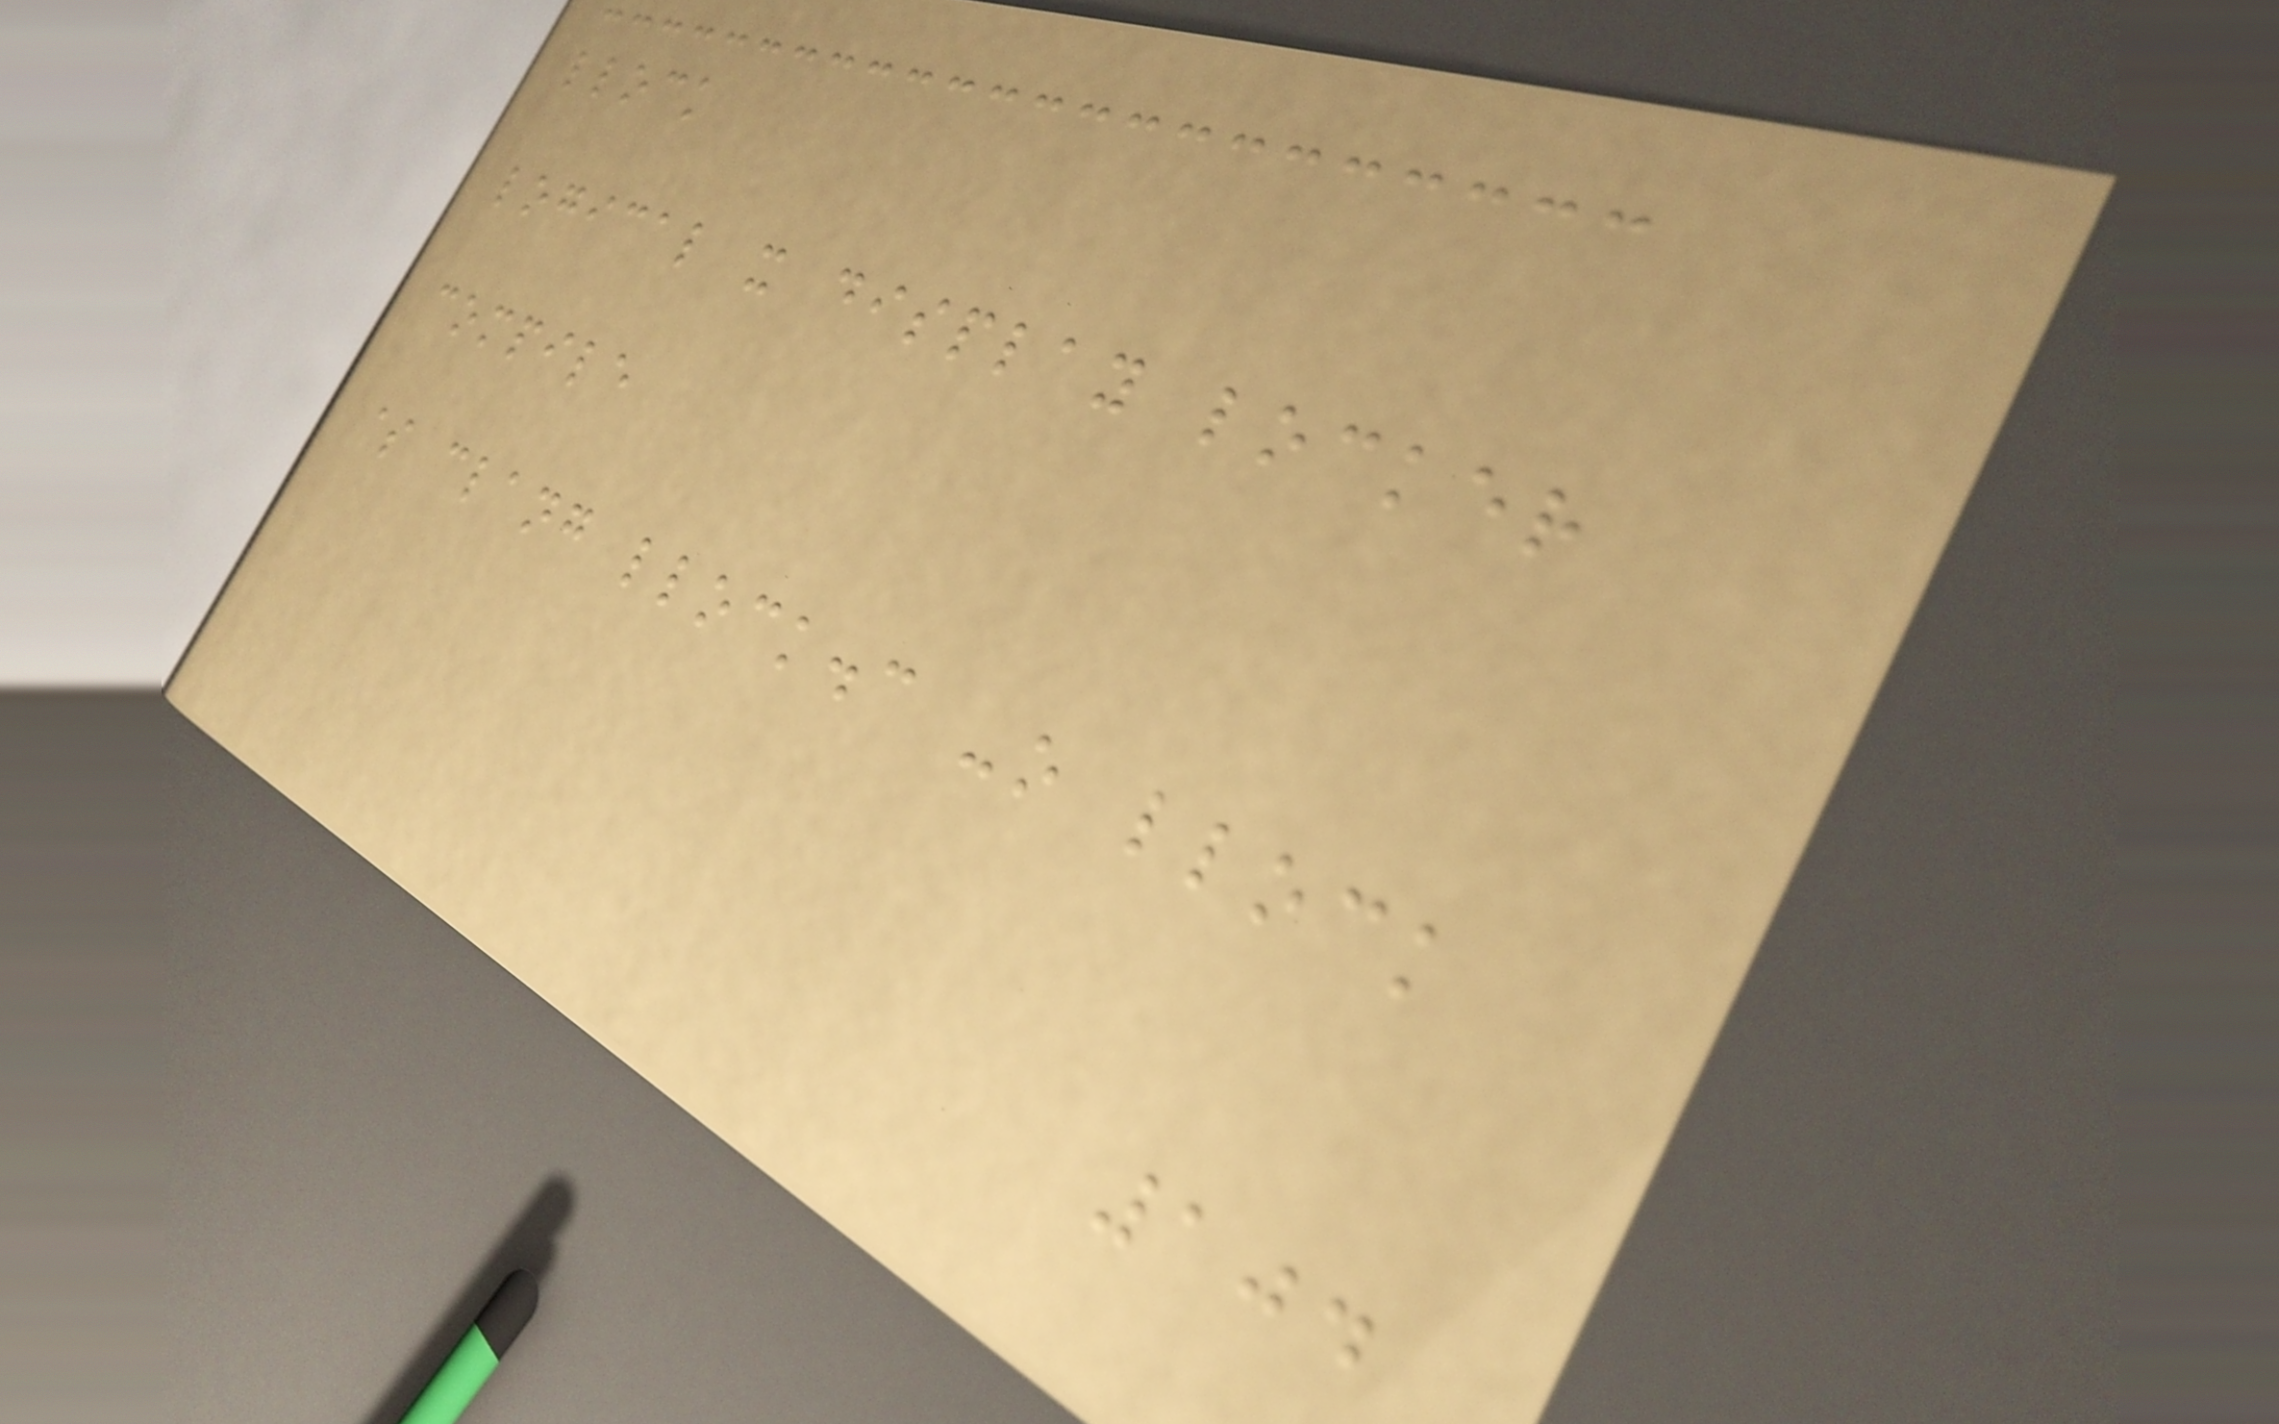llock
logical x display locker
compile
$ clang llock.c -o llock
104
